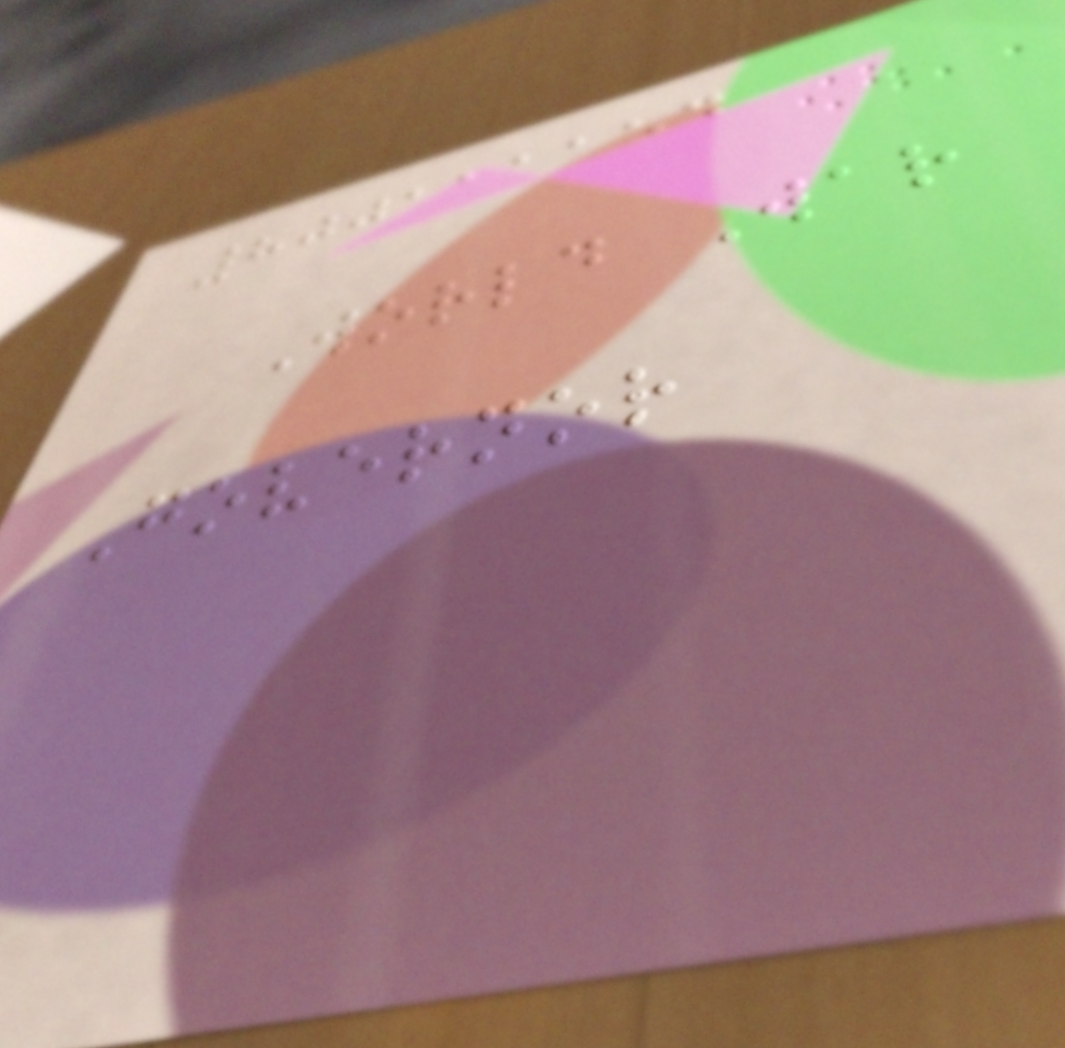800111154
World War
Governor
